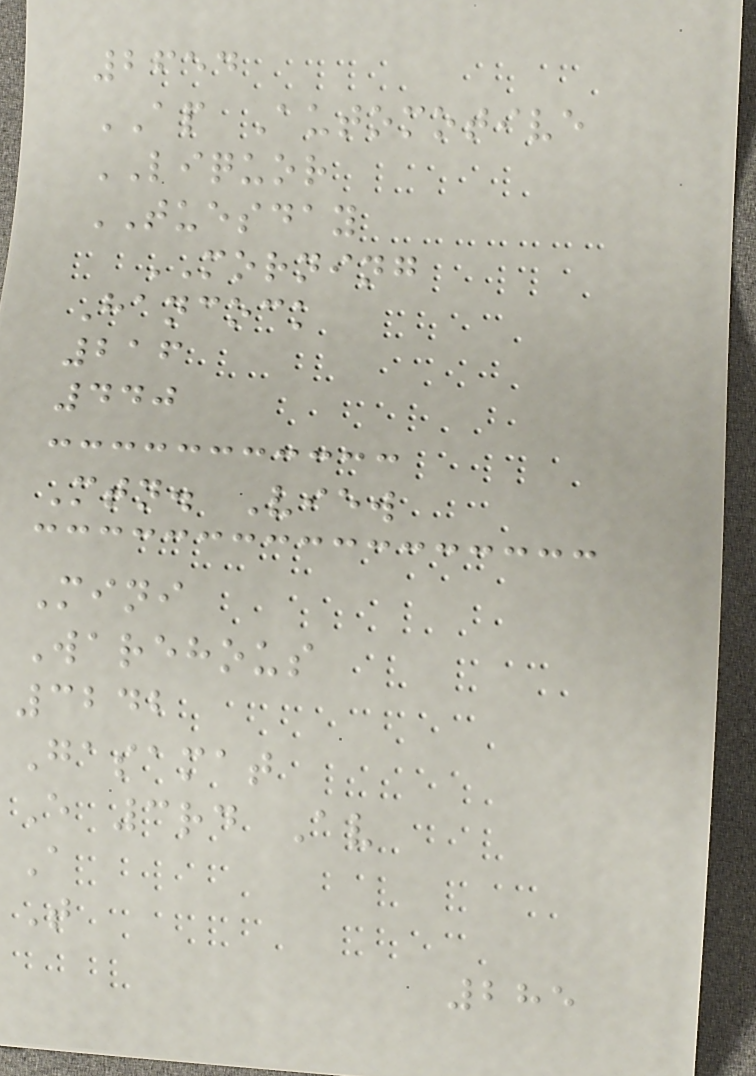2654
AP Automotive
LIQUOR
TUESDAY
MORNING
Hancock
216
440
Mtn. View
Mini
Warehous
3242
Gasamat
E 3rd Av
A
T
285
